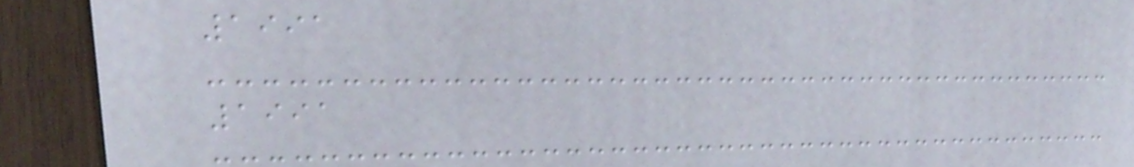1991
1991
